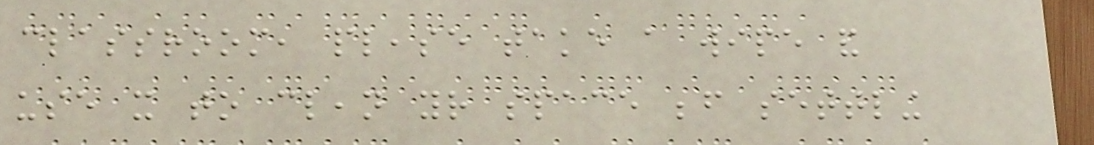classroom, please take a wipe and
use it to clean your space before settling
